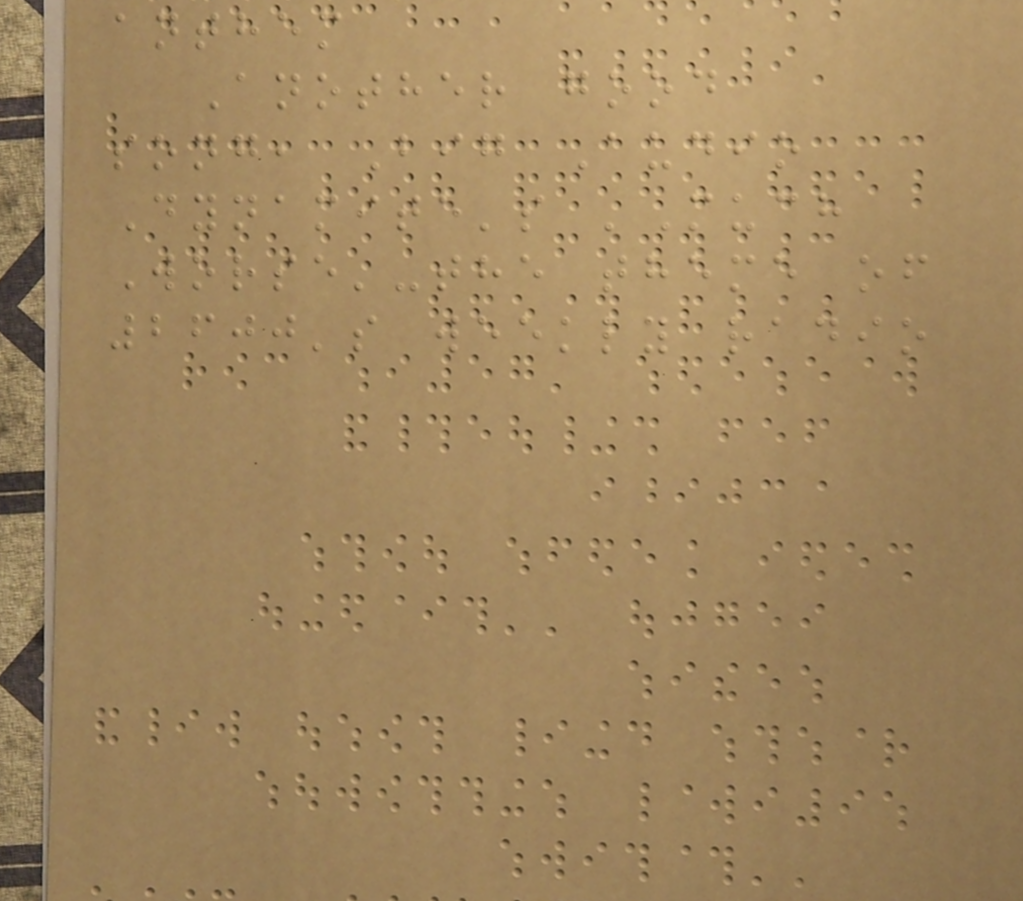anthem
Another good
song, Big Audio
Dynamite's 'Much
Worse'-the theme of
2600's weekly radio
